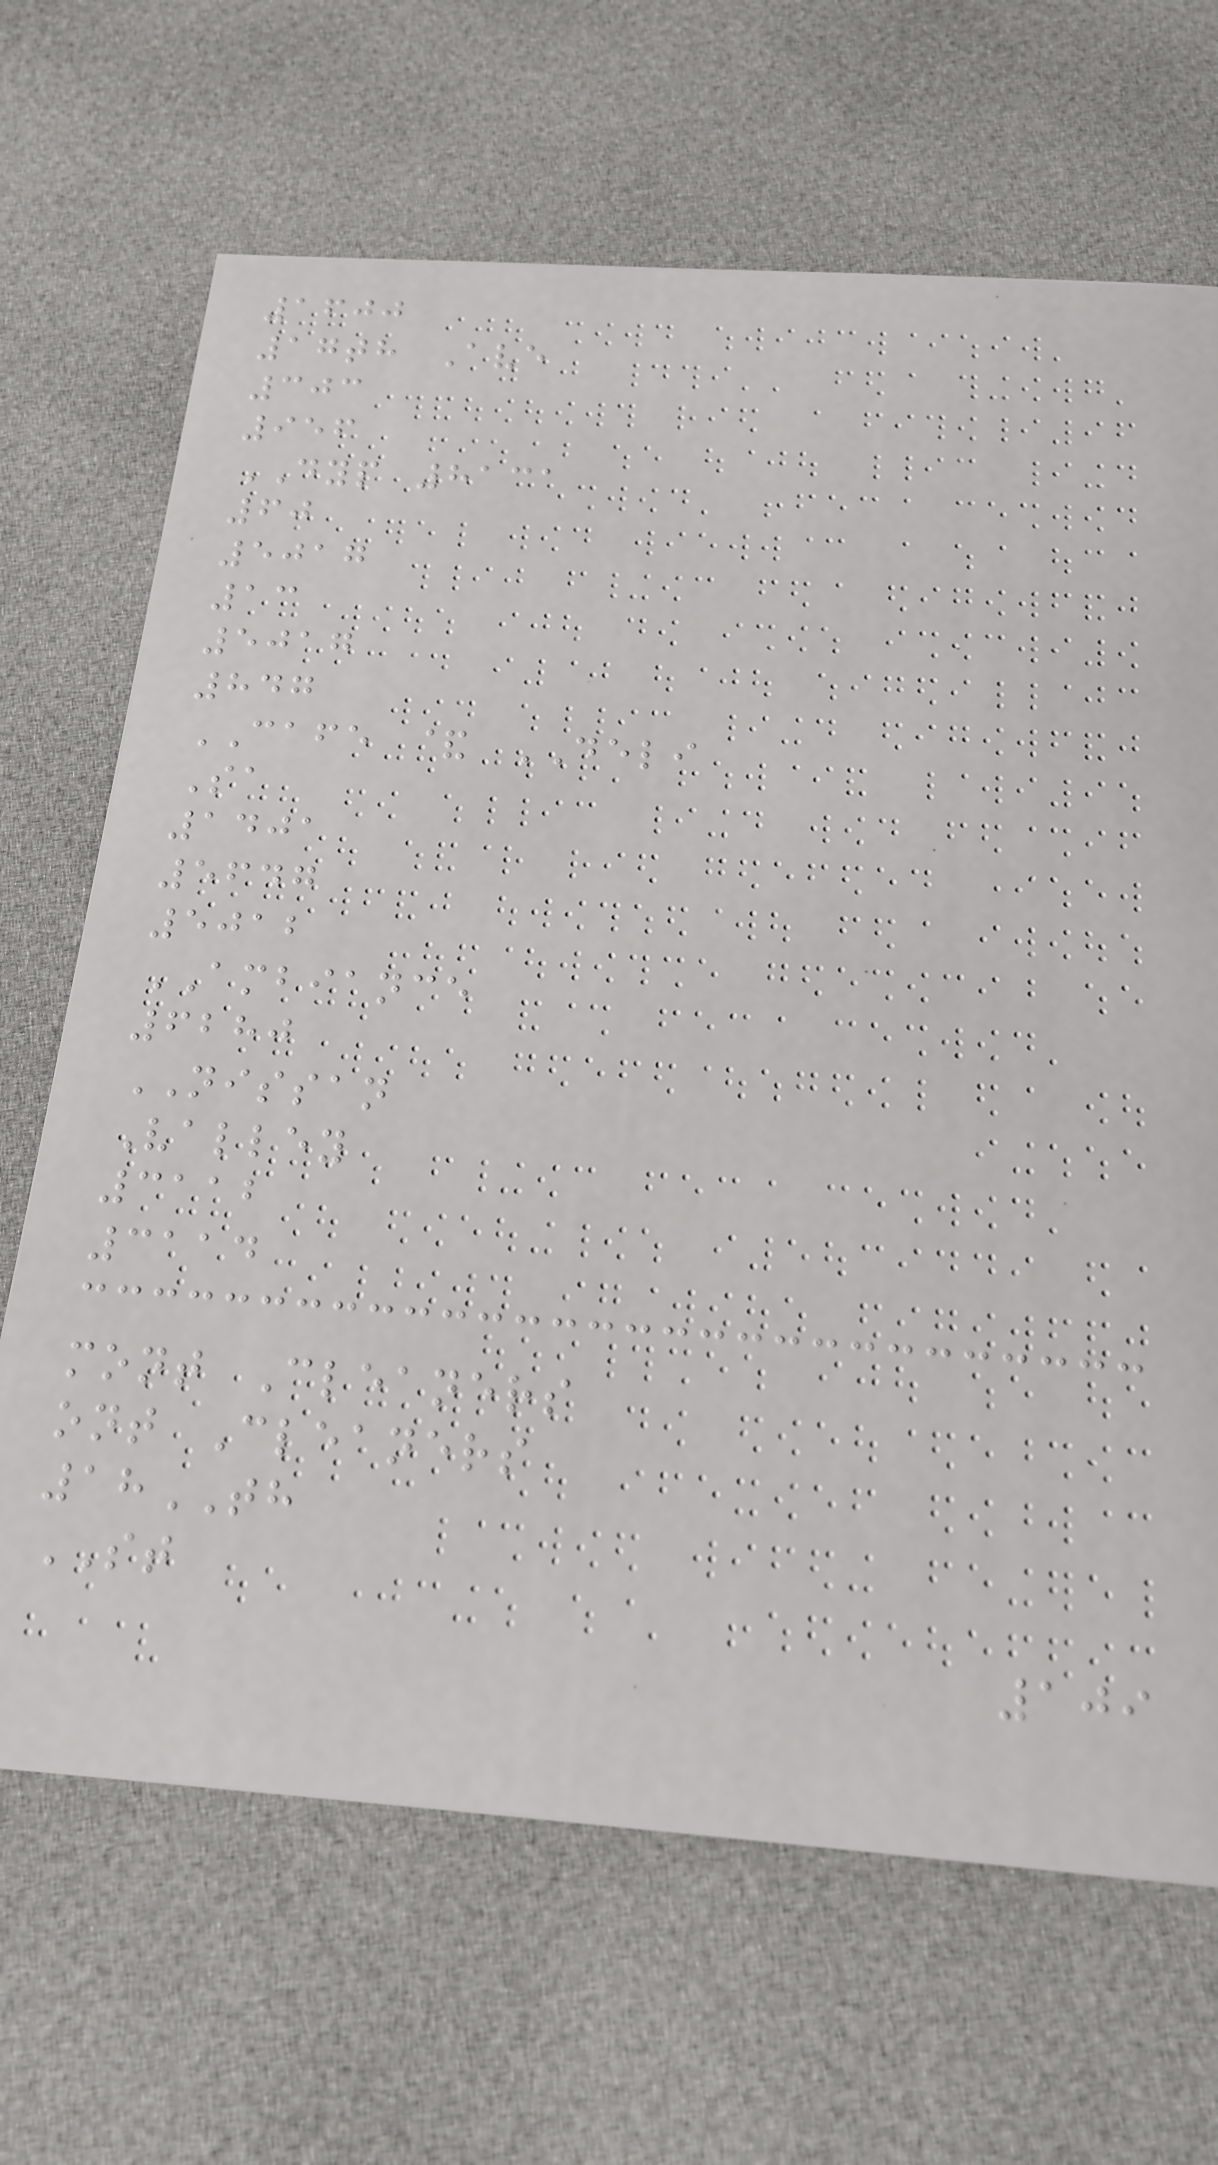1600
17th Ave
303
956
DYP 8131
60
5017
13
5017
847
CAFE & DELI
Sa
1401
5647
5012
AMBIANCE
6280
NISSAN
Valley
3112
3114
mont Cleaners
ont Cleaners
18TH
ST
109
